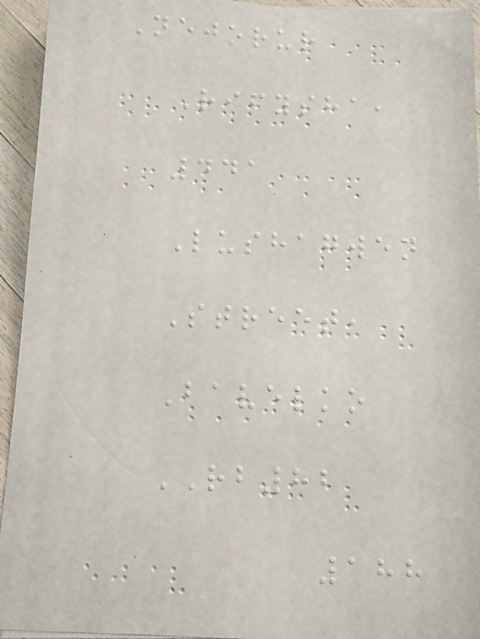Nejorur
Rifysha,
441
Lushagwen
Street,
Bavelko
RB82
188
